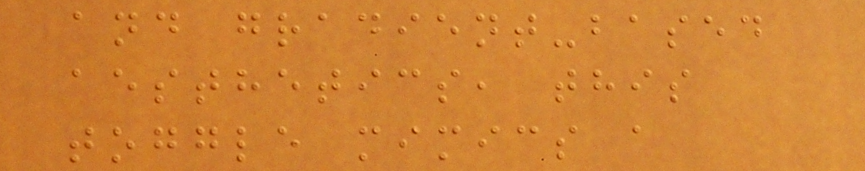and gradient-based
aesthetics, this
toggle mimics a
